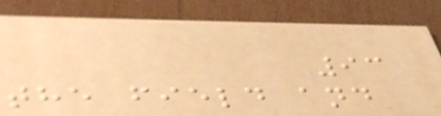93
the field and
